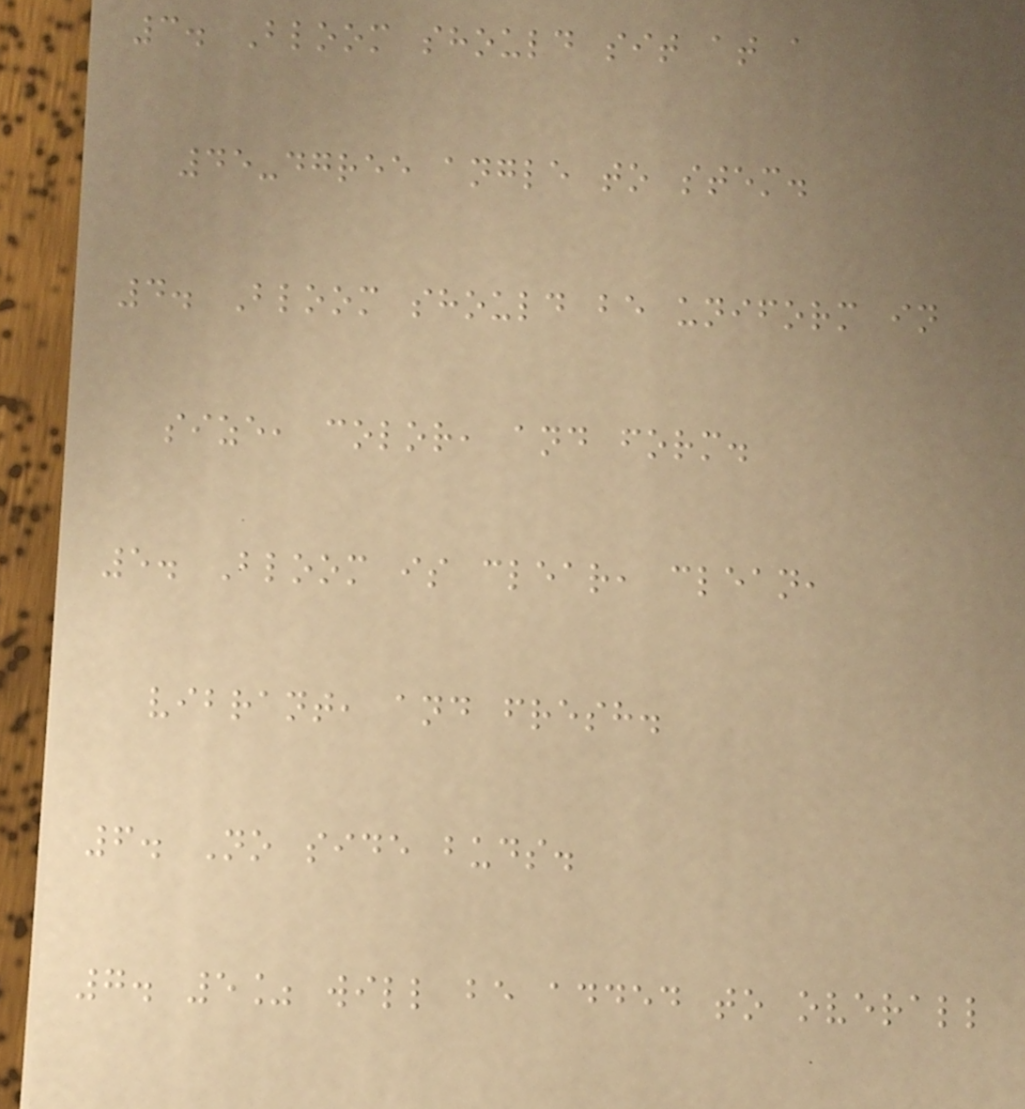3. Bloom should sit at a
45-dgree angle to stem.
4. Bloom should be uniform in
size, color, and form.
5. Bloom is clear, clean,
vibrant, and fresh.
6. No side buds.
7. 5% will be added to overall
